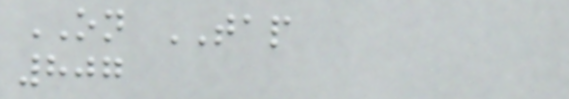ON TAP
807
